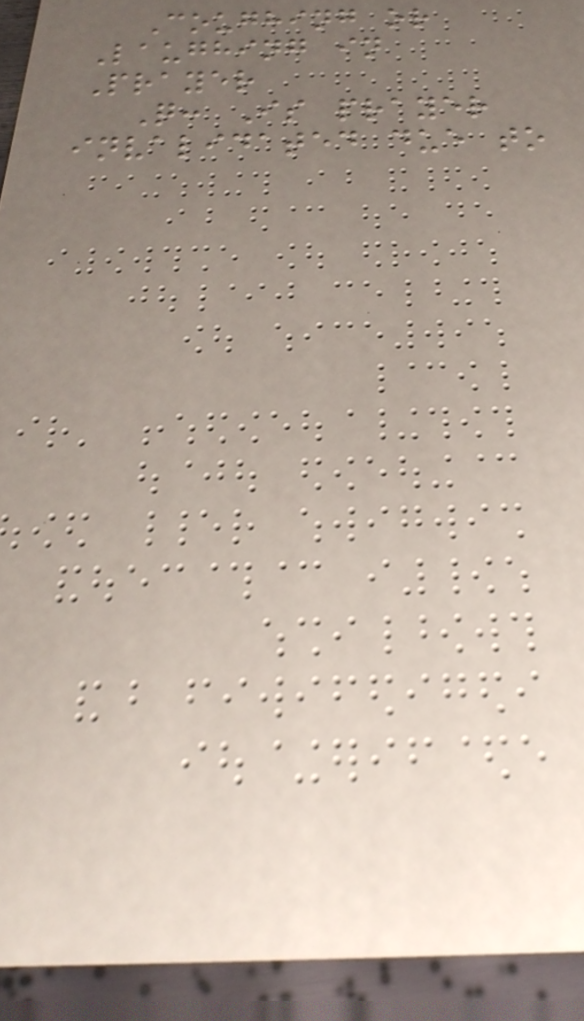Coughing or
Laughing in
Prayer
Q: Is prayer
invalidated due to
